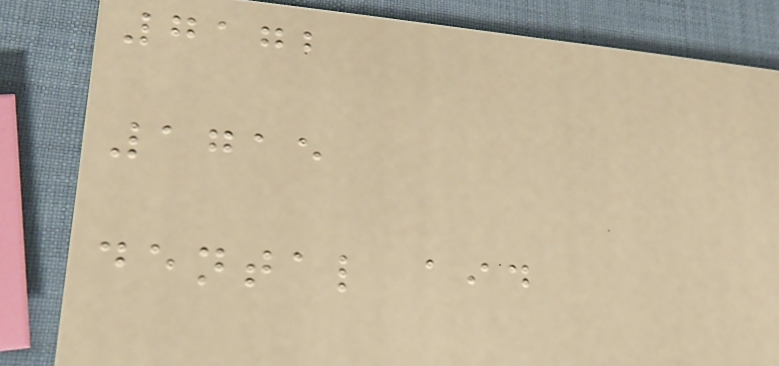7172
1715
dental aid
